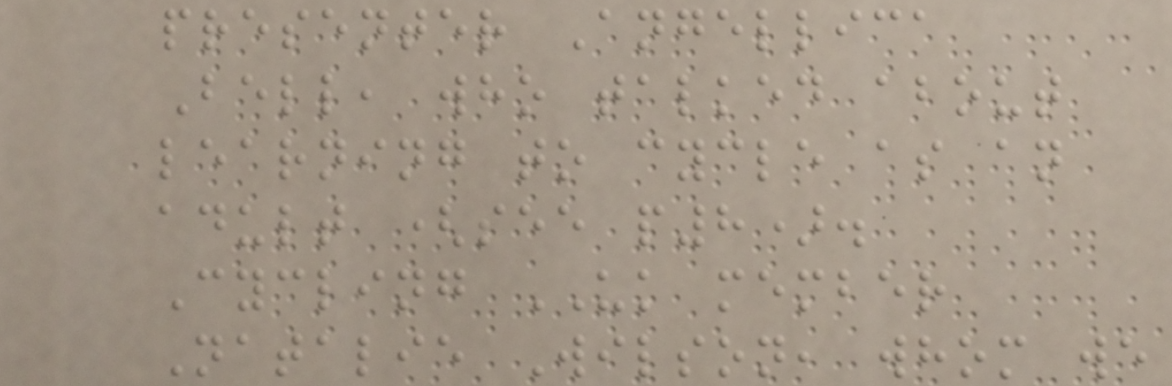presenter Angellica
Bell, who talked about
learning to cycle as an
adult (see p8).
Cycling UK member
Natalie Wilson, whom we
